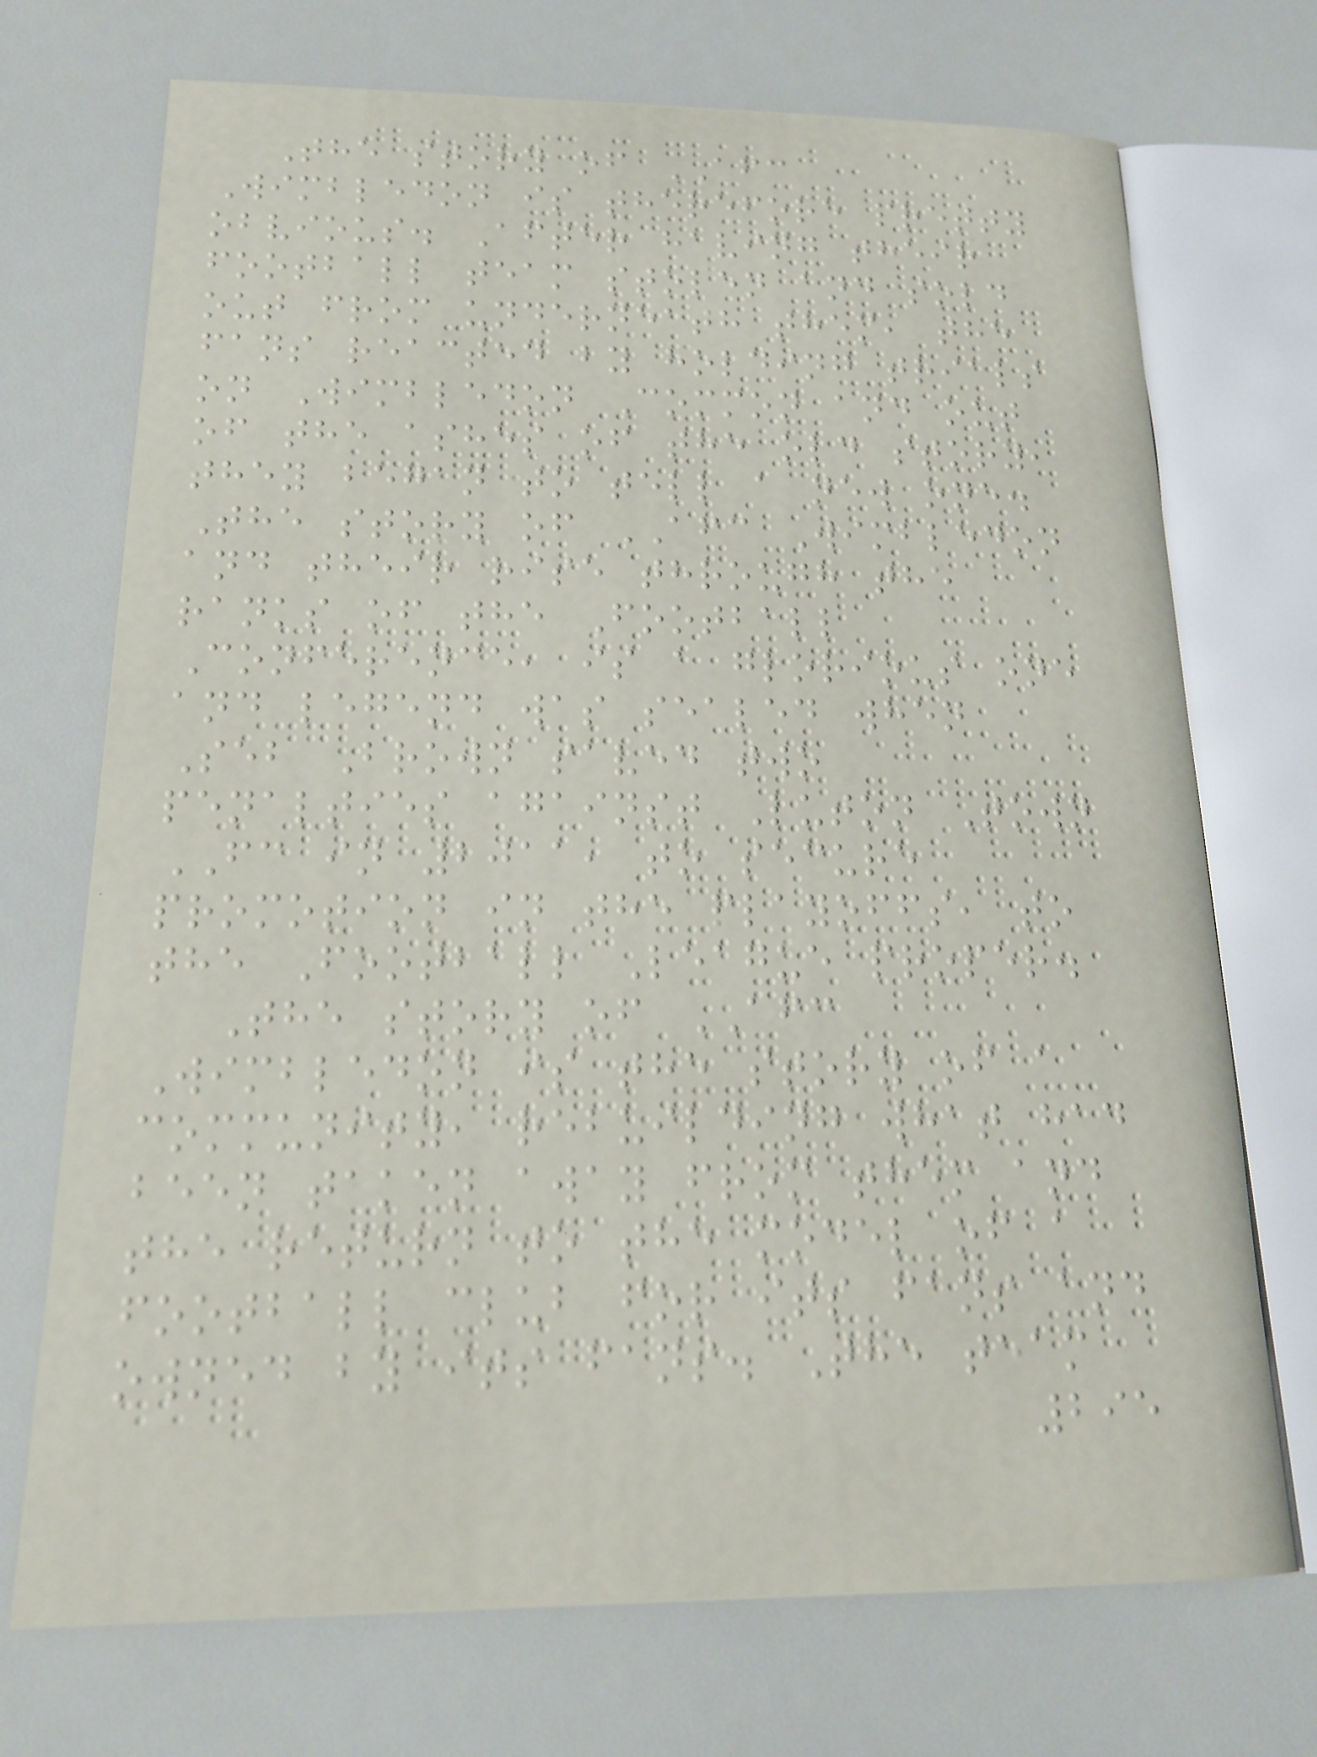The story of AFC
Wimbledon is therefore pretty
obvious. After having their
football team stolen and sold
out from underneath them, the
fans reacted by holding trials
on Wimbledon Common and out
of the ashes of the old story,
they began to tell a new one.
The story of AFC Wimbledon
and their rise through the
ranks of the Football
Conference, is a glorious one
and legend was sealed when
Seb Brown saved two
penalties against Luton Town
FC in 2011, to secure
promotion in the playoffs, to
the Football League proper.
The story of AFC
Wimbledon is the story of a
community, rebuilding what had
been taken away from them and
the return to the model of a
football club for its fans and
owned by its fans. The team
295
